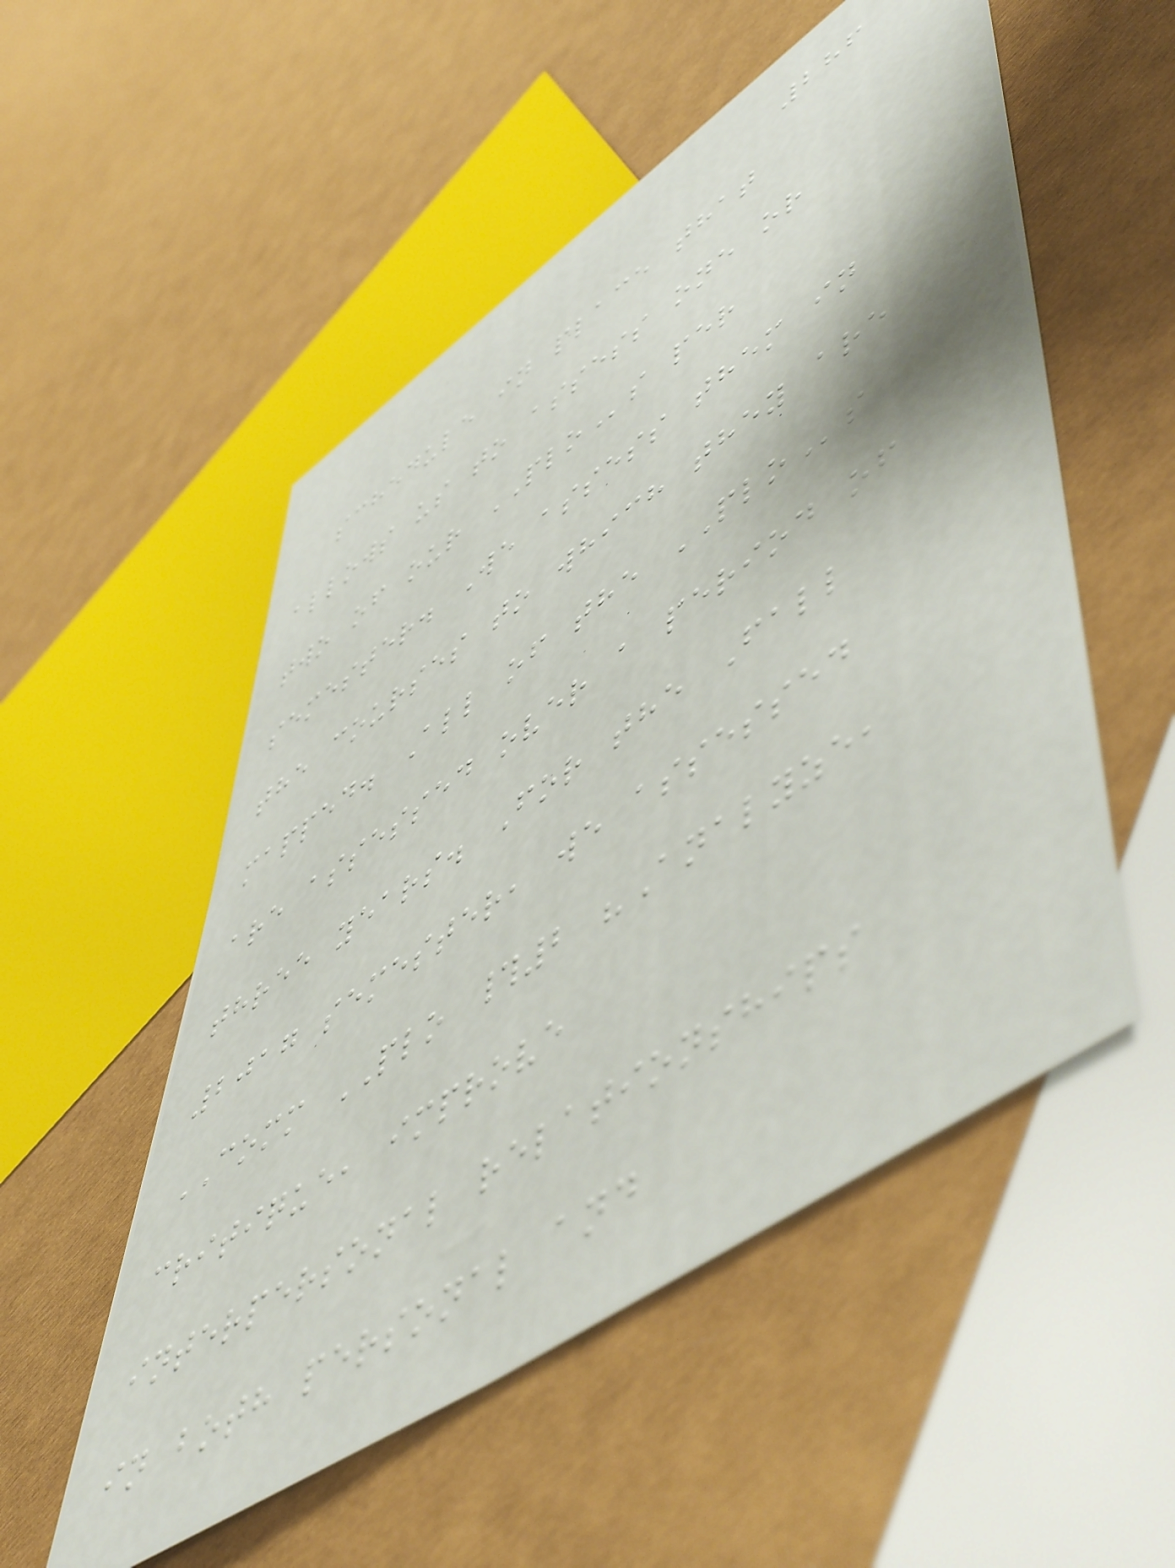286
schedule in place that
allows us to assess one or
two of our PLOs per
semester. We assess them in
the courses to which they are
mapped. All of the PLOs
are assessed over a period of
three years. For the Fall
2017 semester, we assessed
COMM PLO #2 "Analyze,
critique, improve
interpersonal relationships
in both personal and
